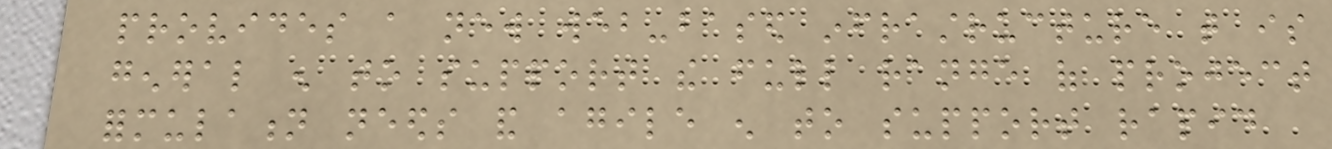provides a new web-based infrastructure that is
general enough to support the full range of project
formulation needs and agile enough to support rapid
